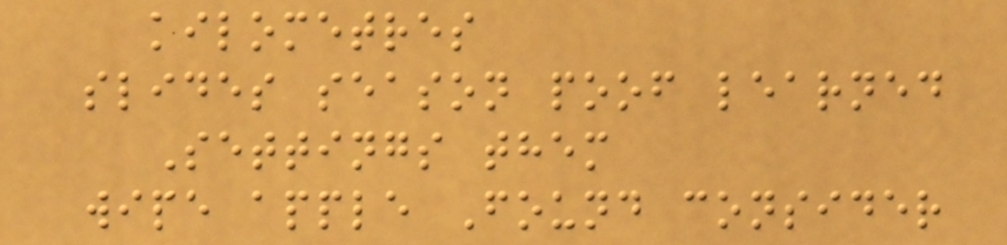kilometres
slides season poof learned
Settings them
wipe apple Found consider
